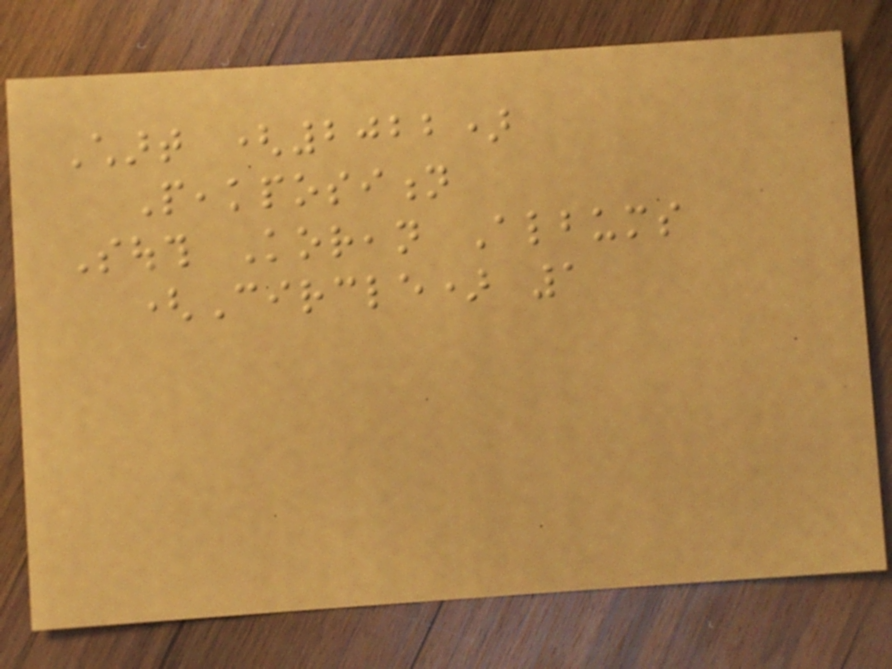Chart (2022)
Peakposition
South Korean Albums
(Circle) 1
